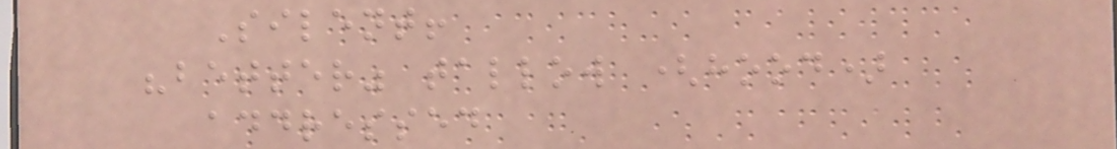Silent!
"better" tallow (hood)
addressed
